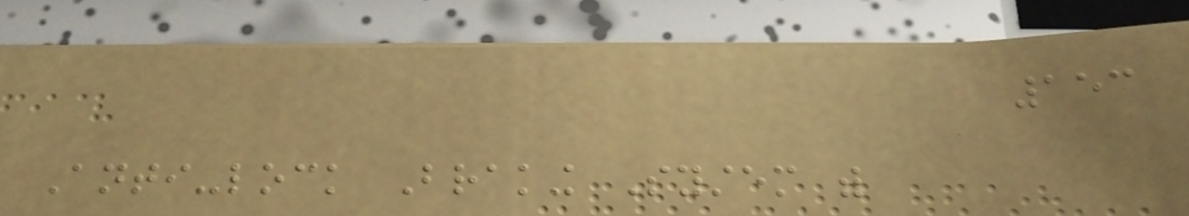153
Anti-lock Braking System with
